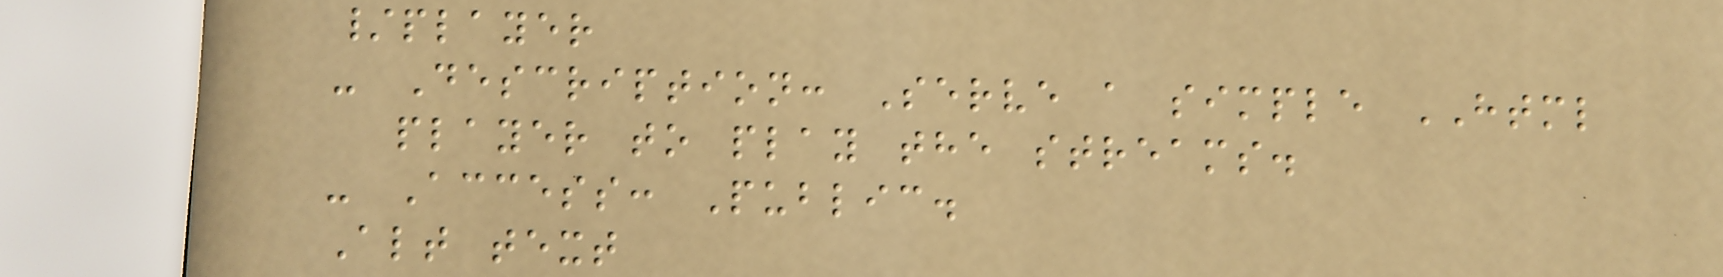/player
- Description: Serve a simple HTML
player to play the streams.
- Access: Public.
Alt text
